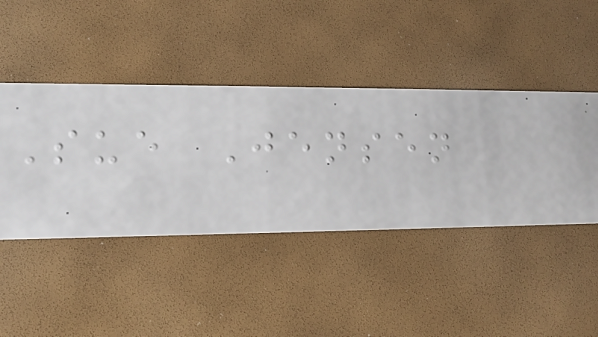Sue Jensen
